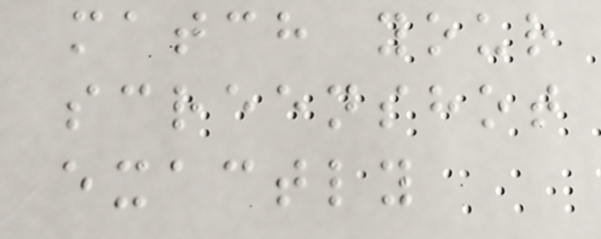match your
screenshot
exactly
